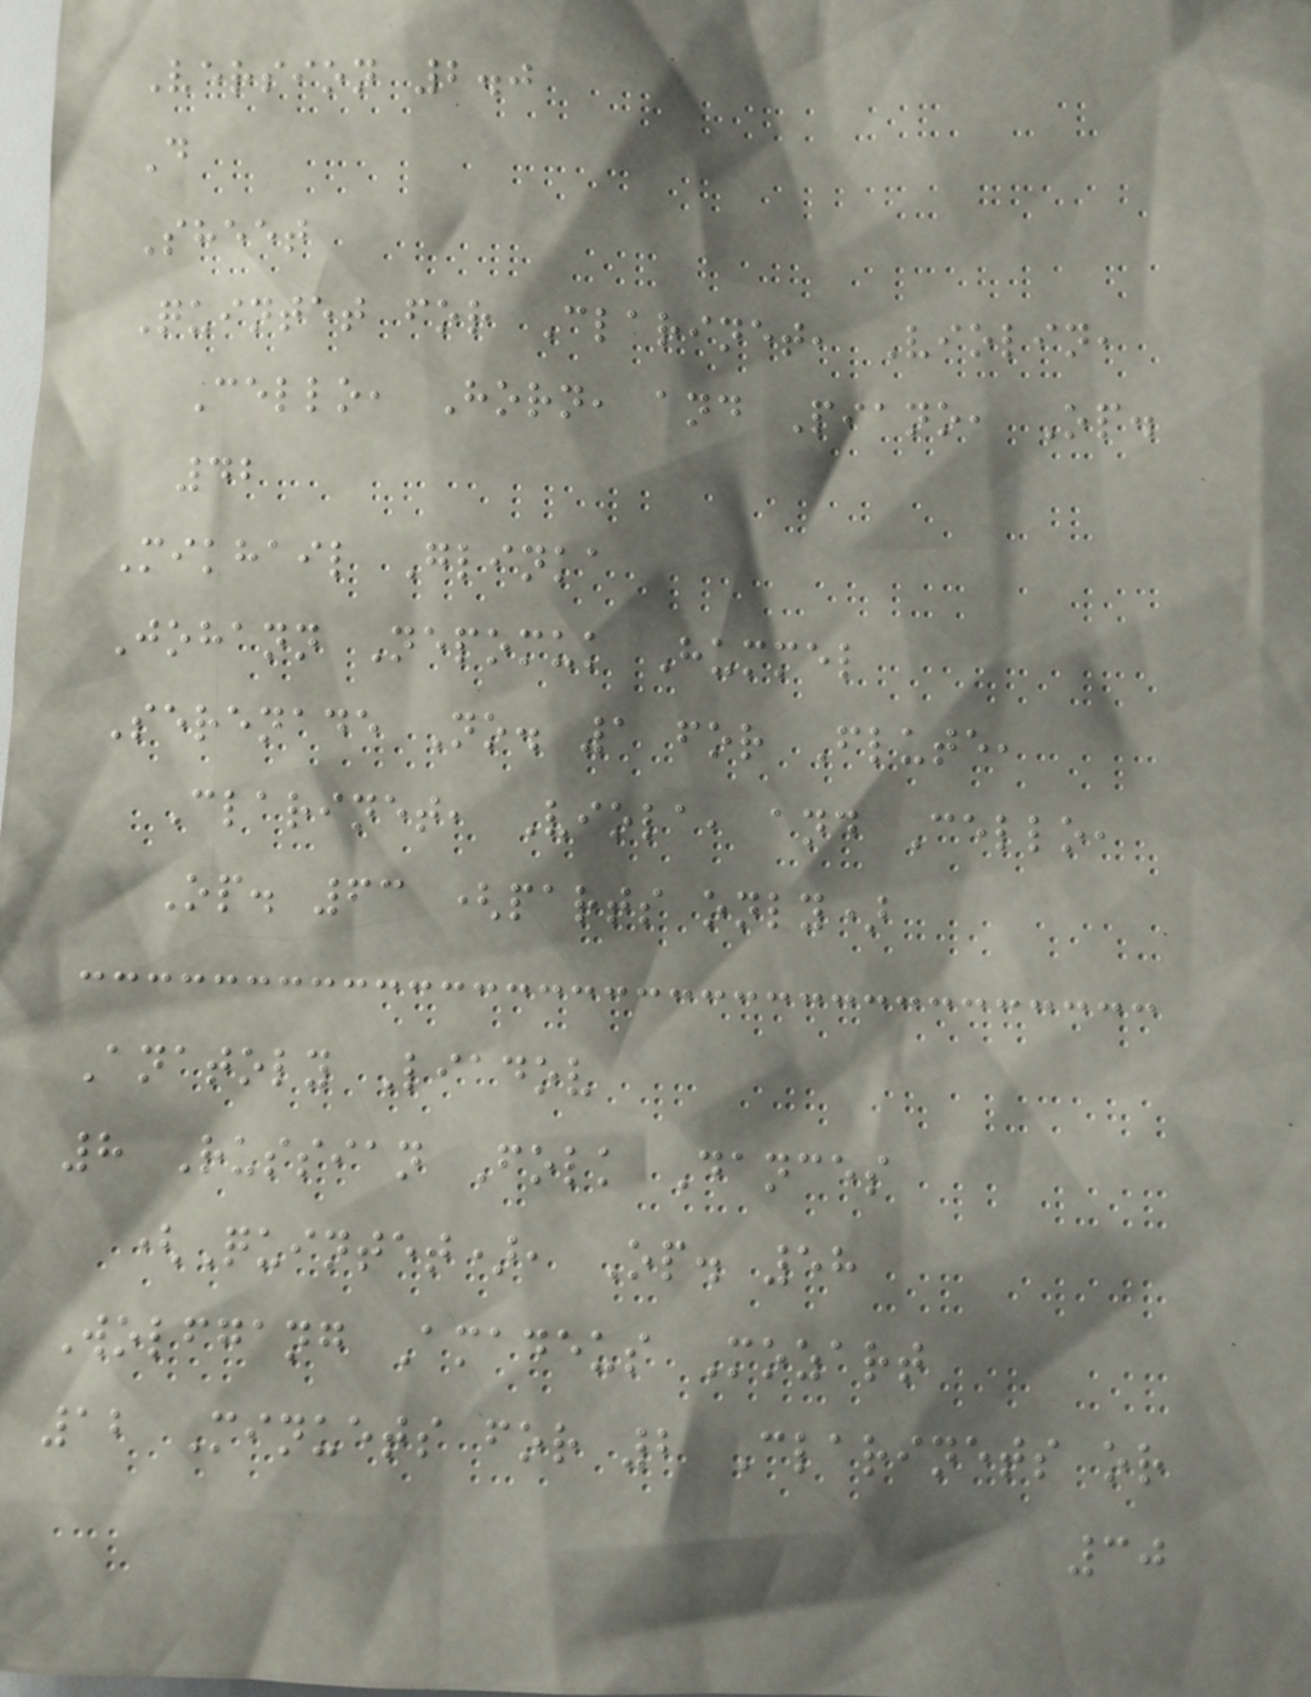Version 2.0
D
Sheet
Quintet for Clarinet, Violin,
Cello, Horn, and Piano, Op.
42
Mikhail Glinka
Johann Nepomuk Hummel
Serenade No. 1 for Flute,
Clarinet, Viola, and Cello,
Op. 63 (parts only)
Anatoly Liadov
8 Russian Folk Dances
(Quintet), Op. 58
Wolfgang Amadeus Mozart
12 Minuets for 2 Clarinets or
30
